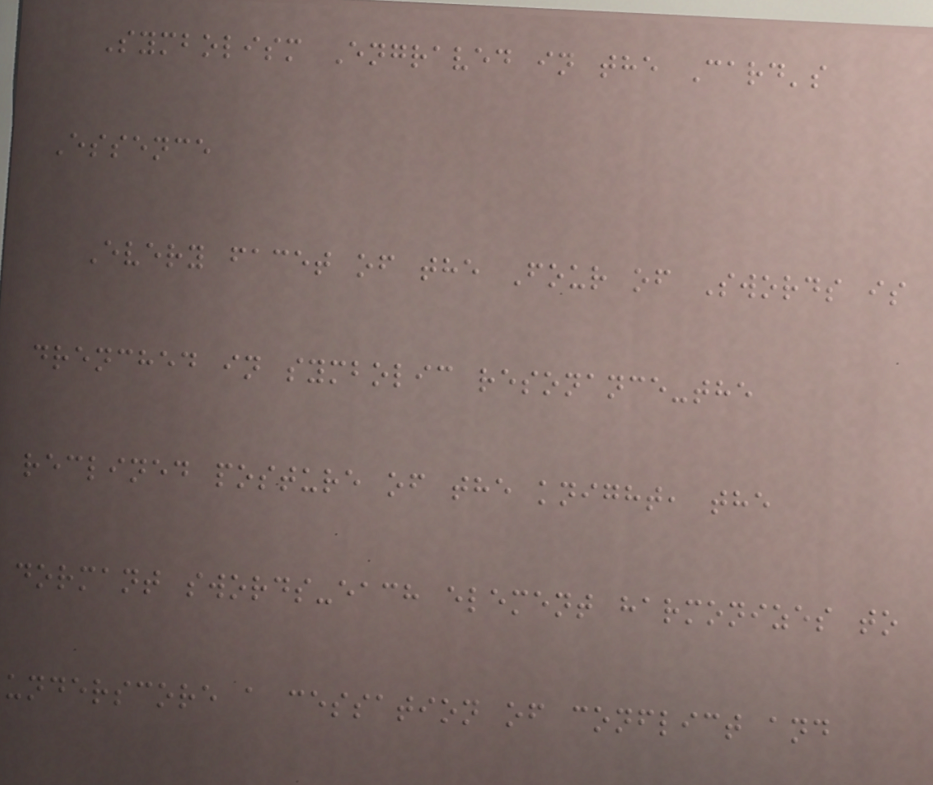Symbolism Engraved in the Card's
Essence
Every facet of the Four of Swords is
drenched in symbolic resonance-the
reclined posture of the knight, the
dormant swords-each element harmonizes to
underscore a cessation of conflict and
